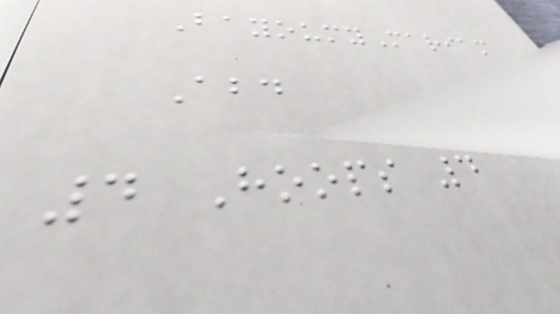BayoumyMariam
Abd
4 Hoops 4
